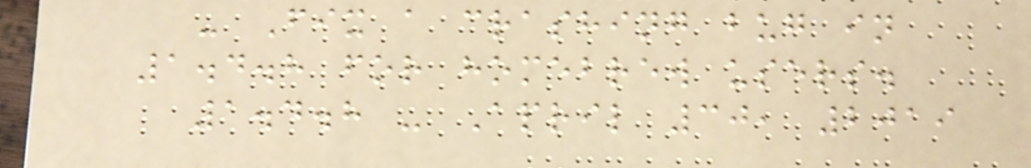- Fix a crashing bug in
1.4.8 for homebrew users.
1.4.8 - April 30, 2019
